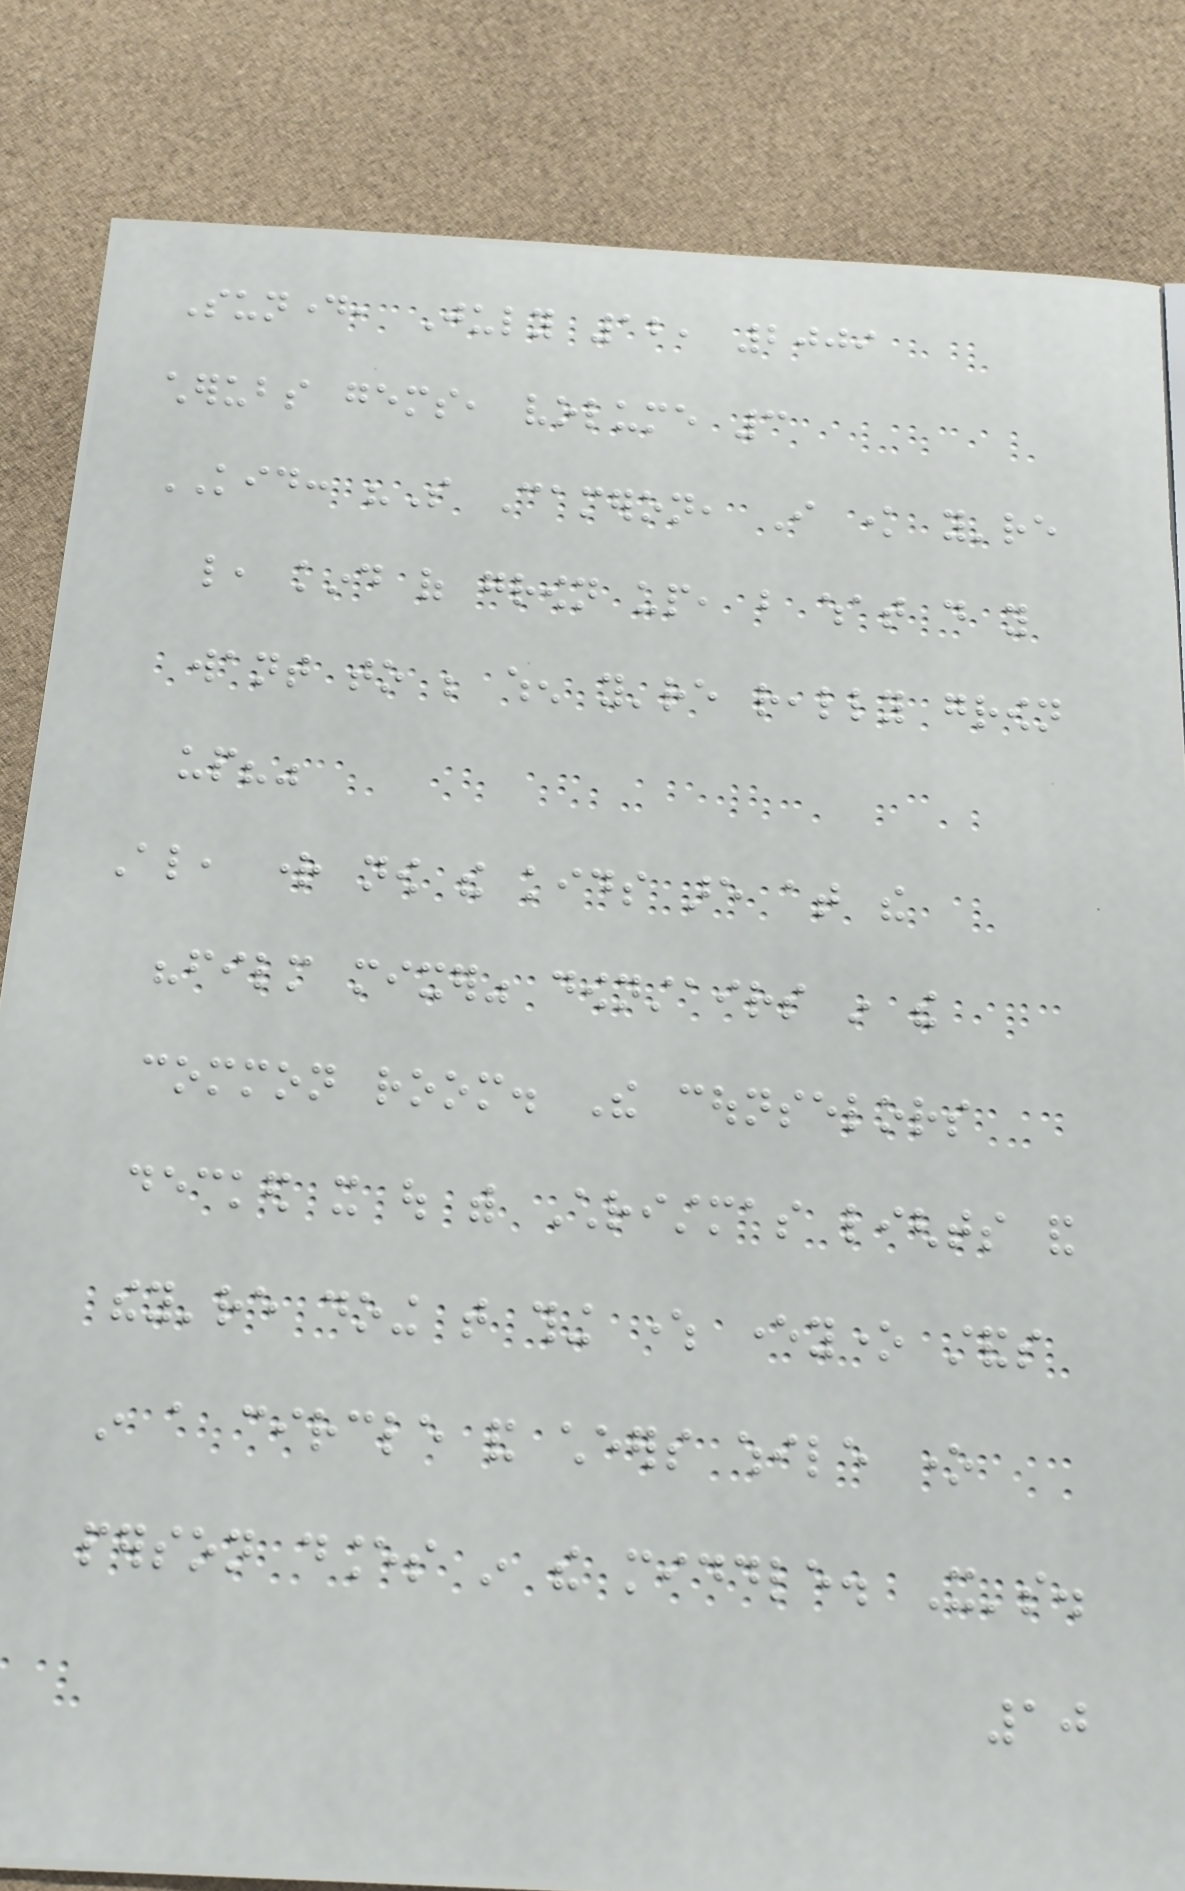Sunday, July 12, 2009
cherubs gems, volume 3
KID: "So Cameron, I know you're
like, kind of grown up, but what do you
want to be when you're really grown
up?"
Also, right now the kids are at the
"film mixer" downstairs in the
common room. The counselors
decked it out with Christmas lights and
they're doing that thing where everyone stands
in a circle and cheers while one
person dances in the middle. It's.
10
